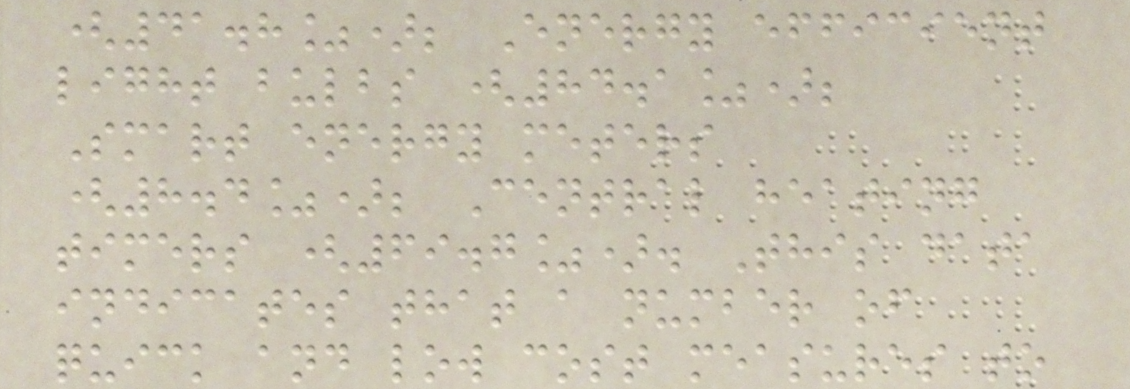(41.8%); Energy efficient
light bulbs (84.1%);
Smart energy meters
(8.4%); Central heating
timers (69.7%). This data
indicates that a number of
quick and low cost measures to
